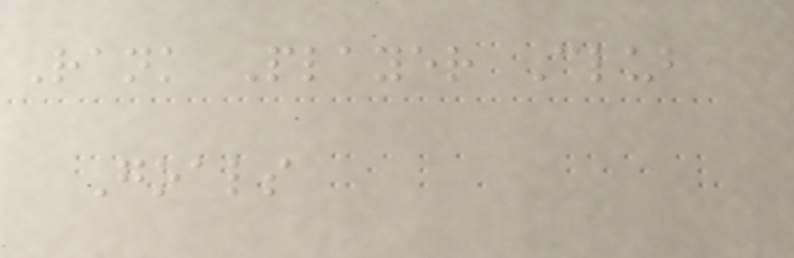Rank Player Club
Goals
